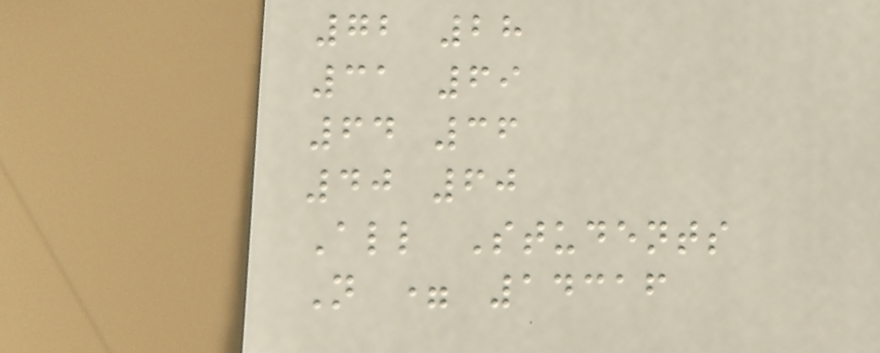72 28
31 69
64 36
40 60
All Students
N = 14316
